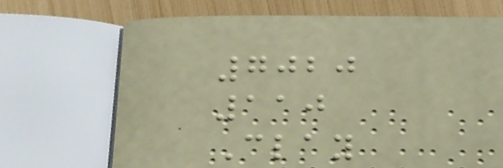7020
110
Clay
